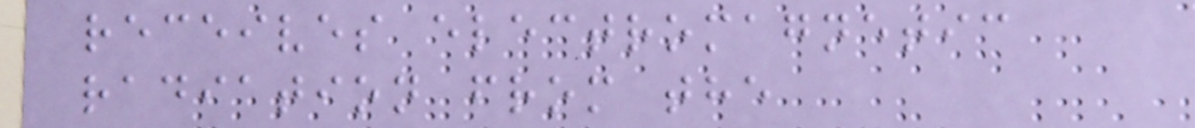receives electromagnetic
radiation from the
